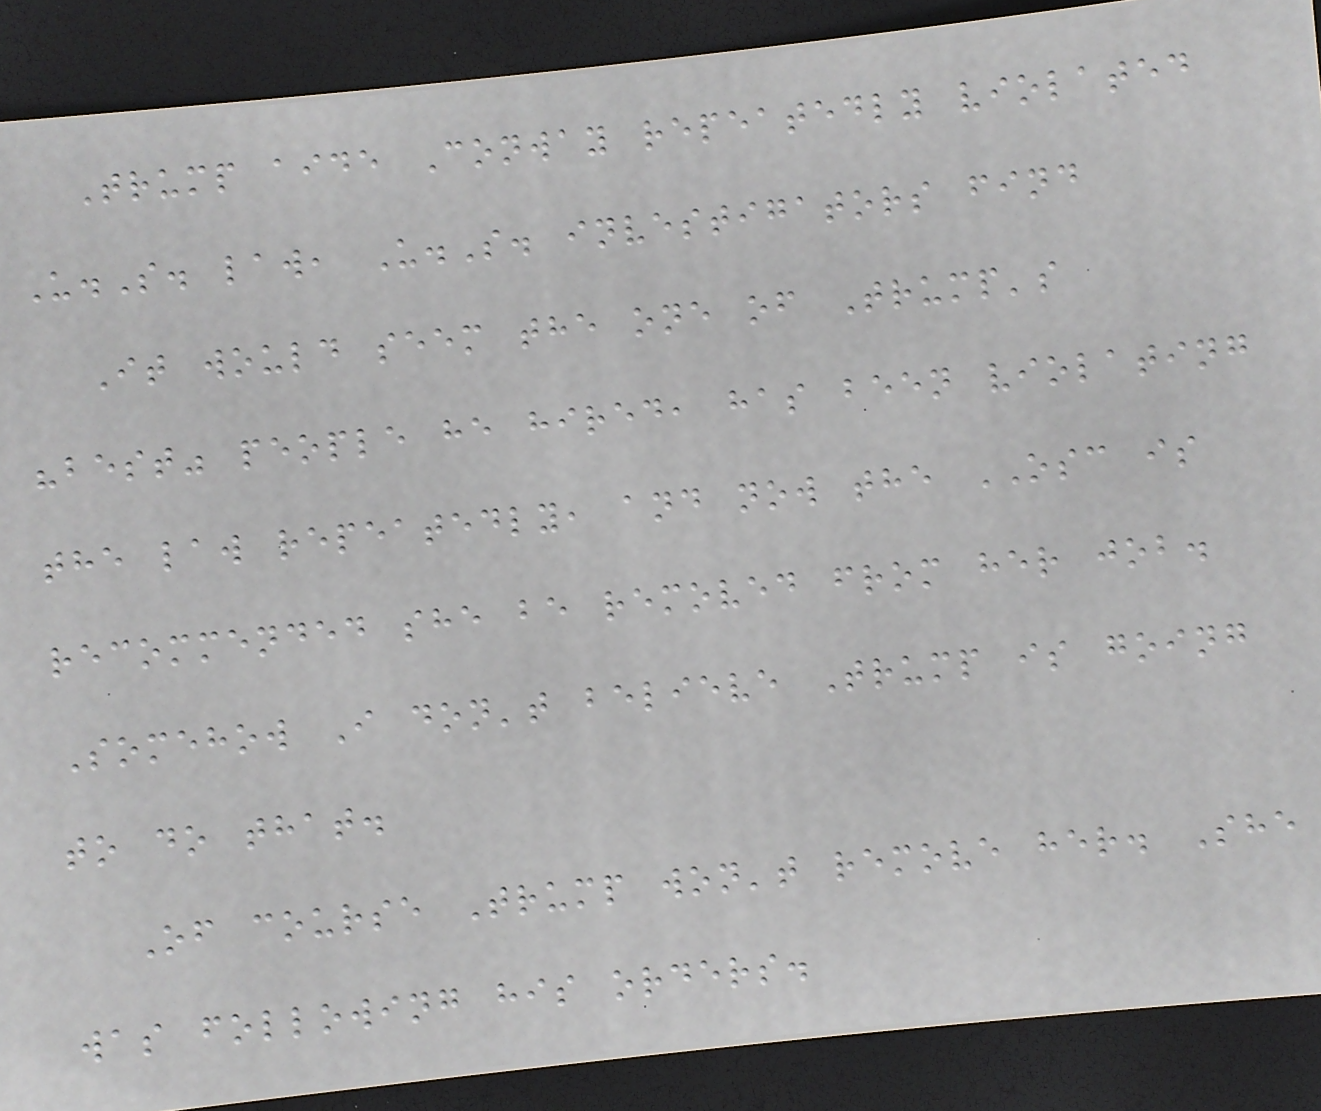Trump aide Conway repeatedly violated
U.S. law, U.S. investigators find
It would seem the one of Trump's
"best" people he hired, has been violating
the law repeatedly, and now the OSC is
recommended she be removed from her job.
Somehow I don't believe Trump is going
to do that.
Of course Trump won't remove her. She
was following his orders.
